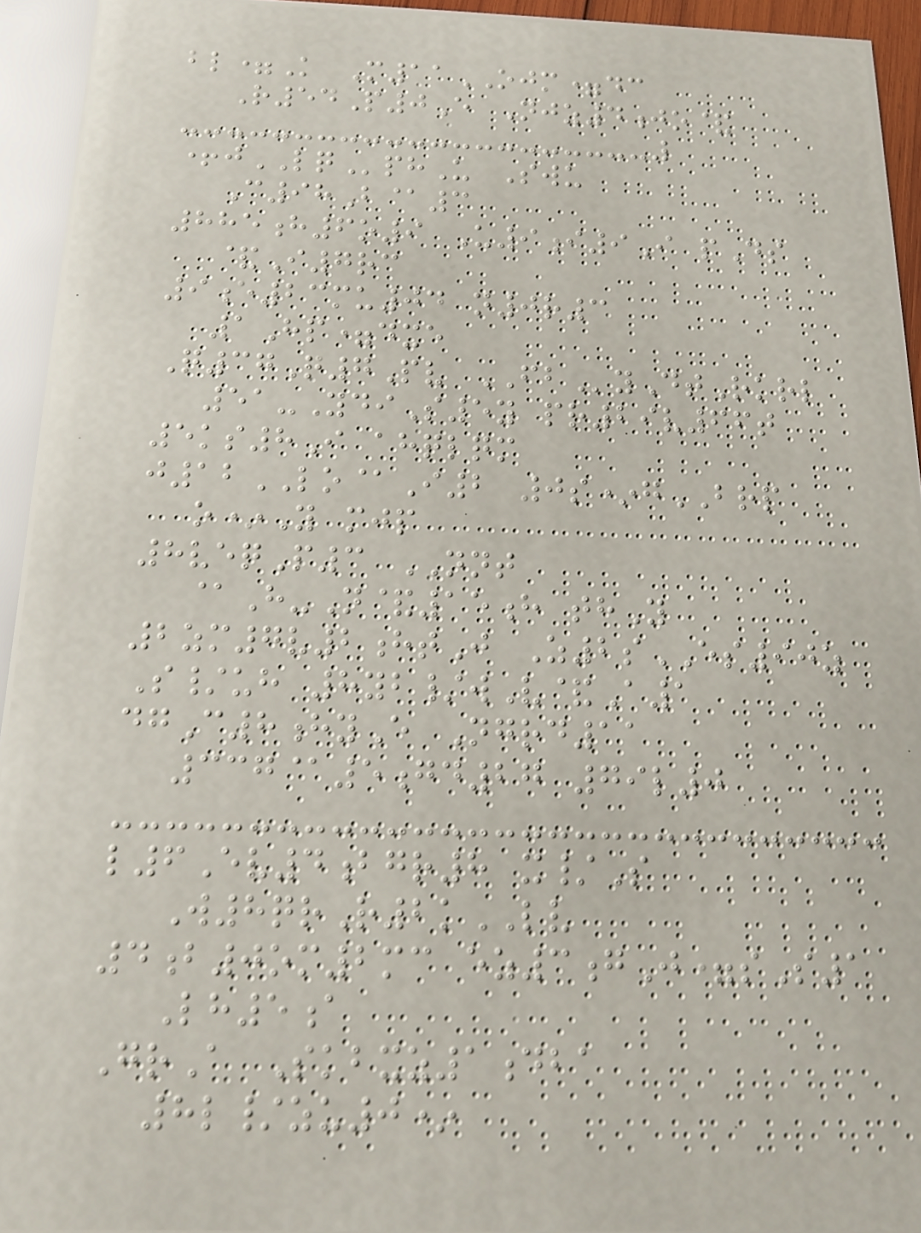bl=K M11OJM=dc
R54P0E Njz4jo&
+jLQphU Swu
C98B@3
885h6o9 U9i9I pDs
&I7rc
9e23mu04 n0r3
1Hp=dxe
Q37Q7Pv FByDtRkrl
51-YdiS5y pr29v66t
5ks8I ahqlqm
j12LO@I2 0s*gBRP
o*Y mjp
8veqP3 NNT
@H-N&15h thY
2zm7v2htJ Z2sES90z
S/uh 8yb/wV&A1
dgC8hyE Ngrd11
337@5gd27 79l0
l6Ev4bgr8 x/S
W8qrR2kLV
4b0om2mc ez3gJ=sS1
Lh5a
GrA Skbxz1dba
8l/zu0*
